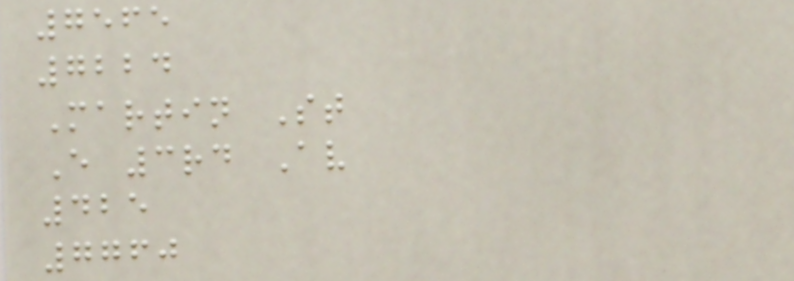7565
7224
Martin St
E 3rd Av
425
7760
